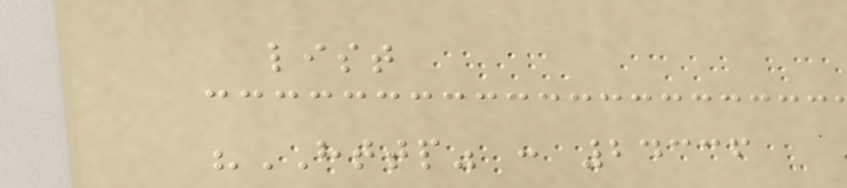list
"HTTP" : 24336
